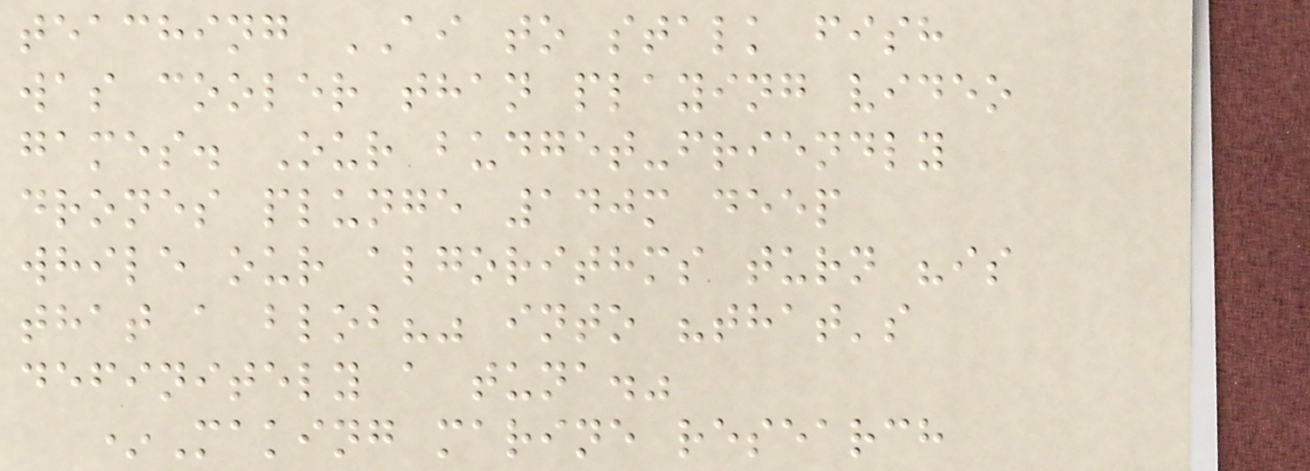teaching AI to stalk fish
was cooler than playing video
games. Our budget-friendly
drones plunge 140m deep
while our algorithms turn "is
that a blob?" into "that's
definitely a tuna."
*Making marine research
